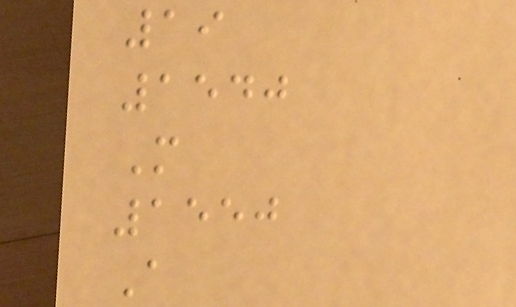19
1540
M
1550
A
